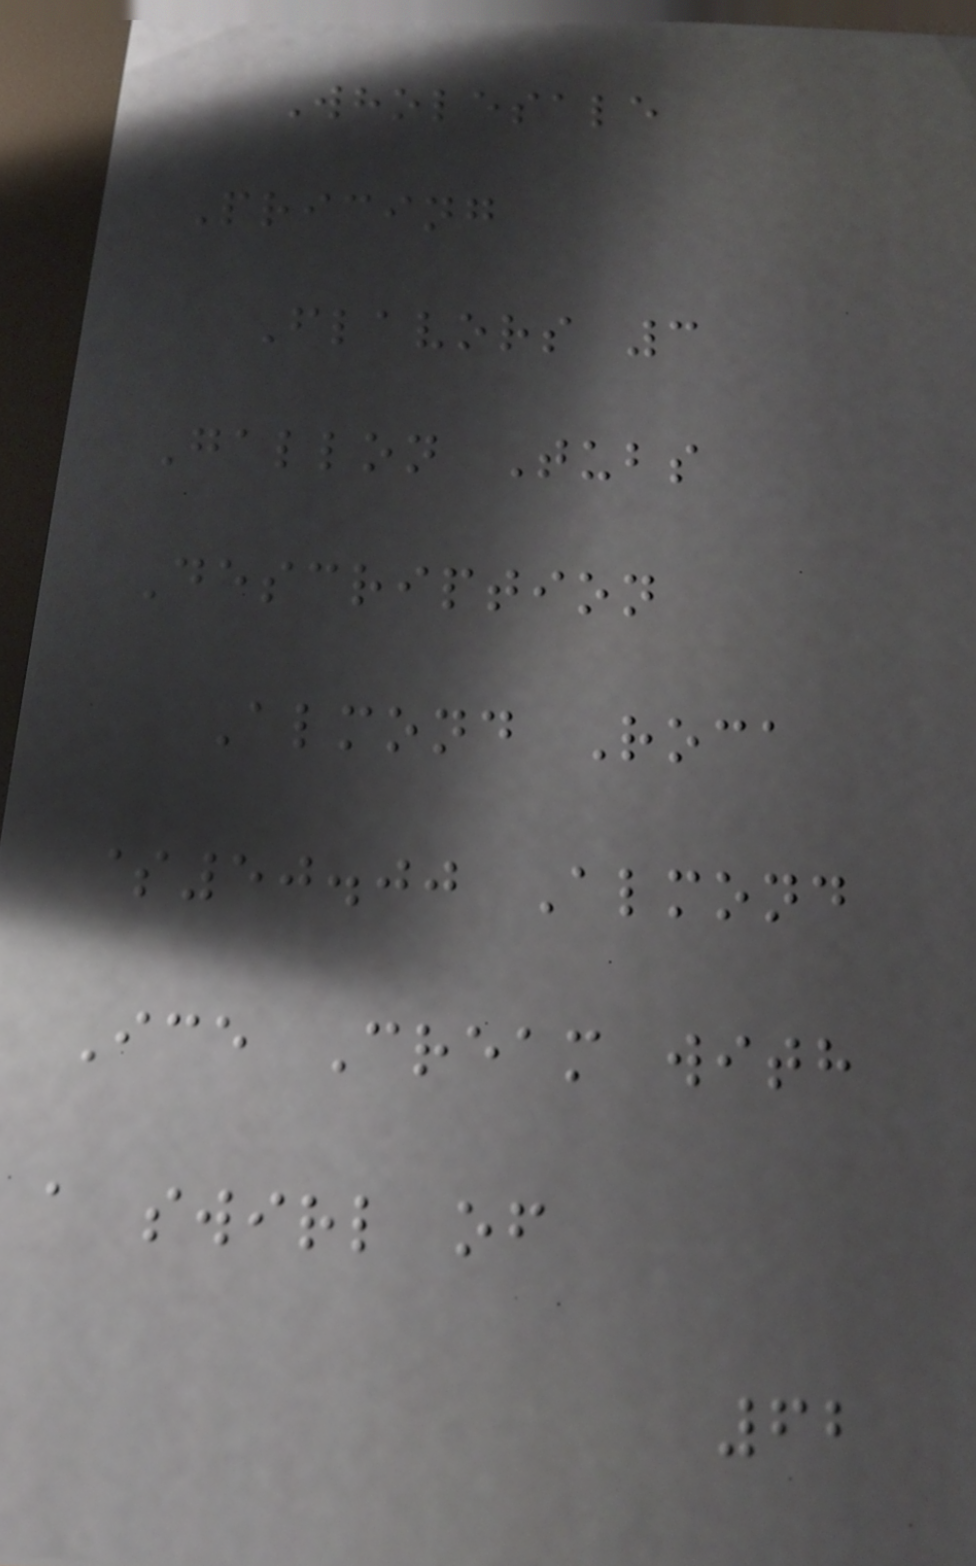Wholesale
Pricing
Flavors 3
Gallon Tubs
Description
Almond Roca
$50.00 Almond
Ice Cream with
a swirl of
62
